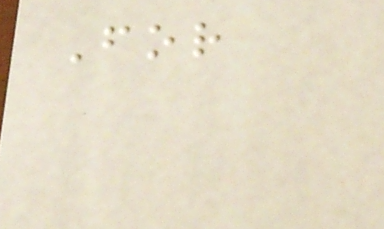For
